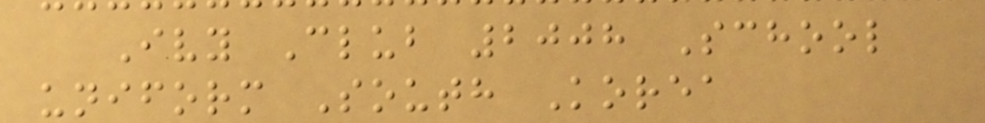Ivy Club 2008 School
uniform South Korea
